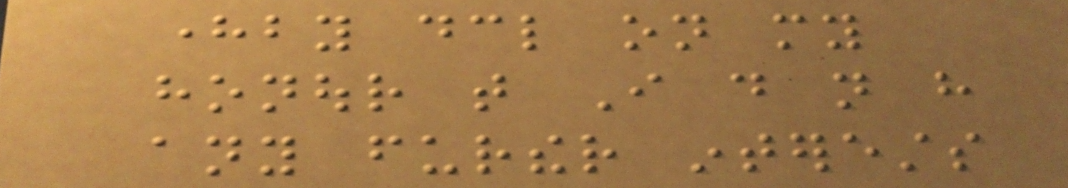hereby declare on my
honour that I do not have
any further interests
